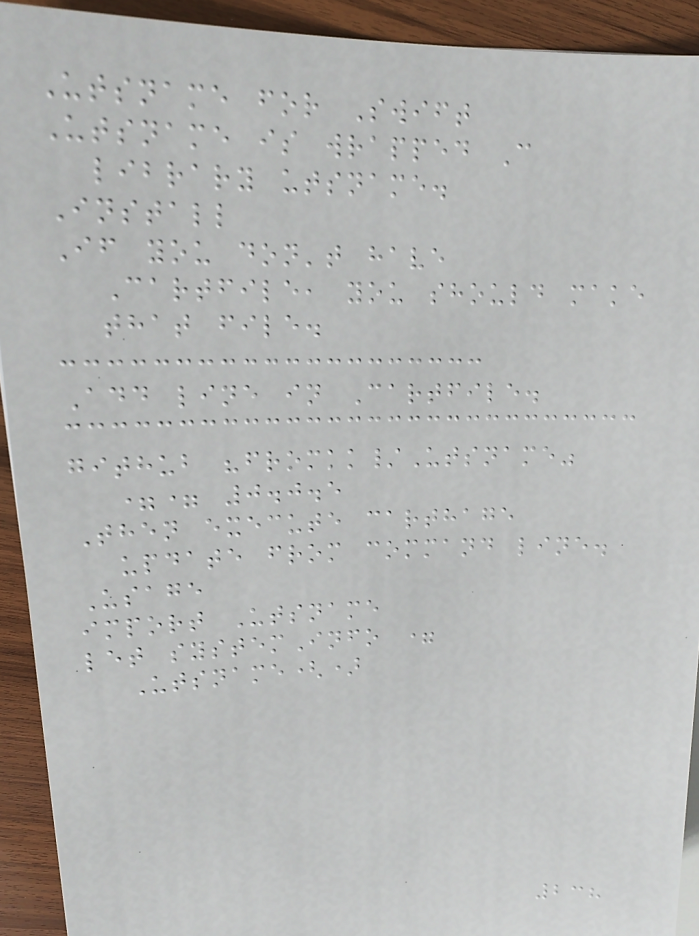Utsname for Swift
Utsname is wrapped C
library utsname.
Install
If you don't have
Cartfile, you should make
that file.
Add line in Cartfile.
github "fromkk/Utsname"
== 0.0.5
Then execute carthage
update from command line.
Usage
import Utsname
let systemInfo =
Utsname()
238
